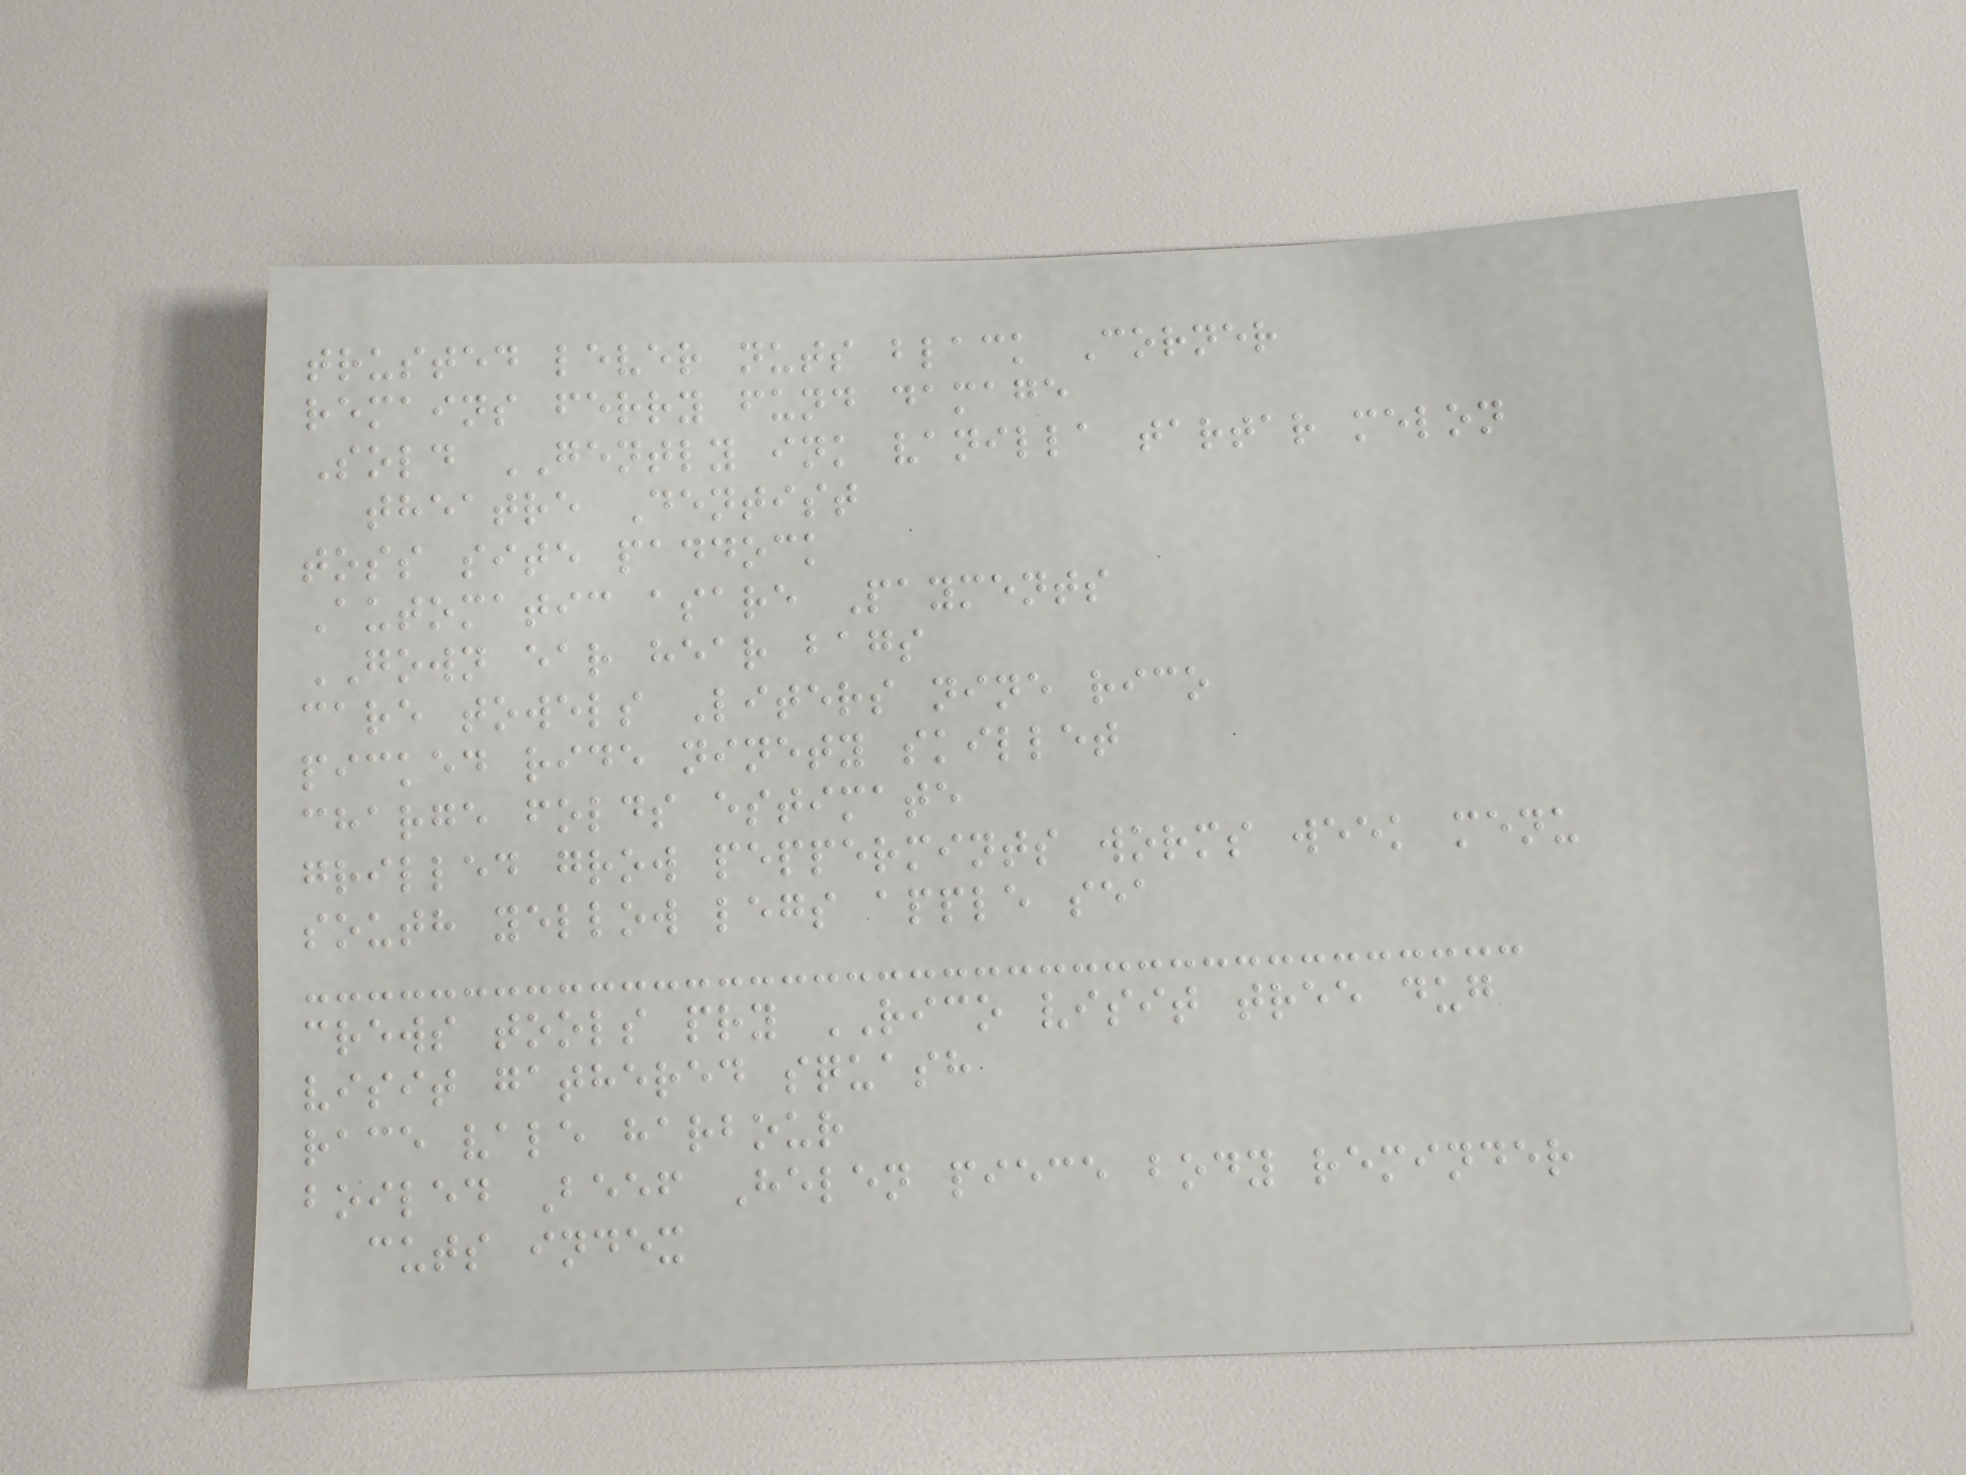trusted lever nuts black Corner
remains ferry fund damage
Sold GENTLY ink vanilla tartar melon
theatre Dentist
toss site paddock
Automatic asare Payments
GOWN ear hear bags
care towels Liters nine rico
picked ride ninety skillet
charge folds estimate
grilled grow peppermints worms week menu
south yellow legs apple sea
crews tools pry RICO visit tree dug
visit gathered squash
race vale harbour
boiled Beef Helen piece body reminder
cuts index
